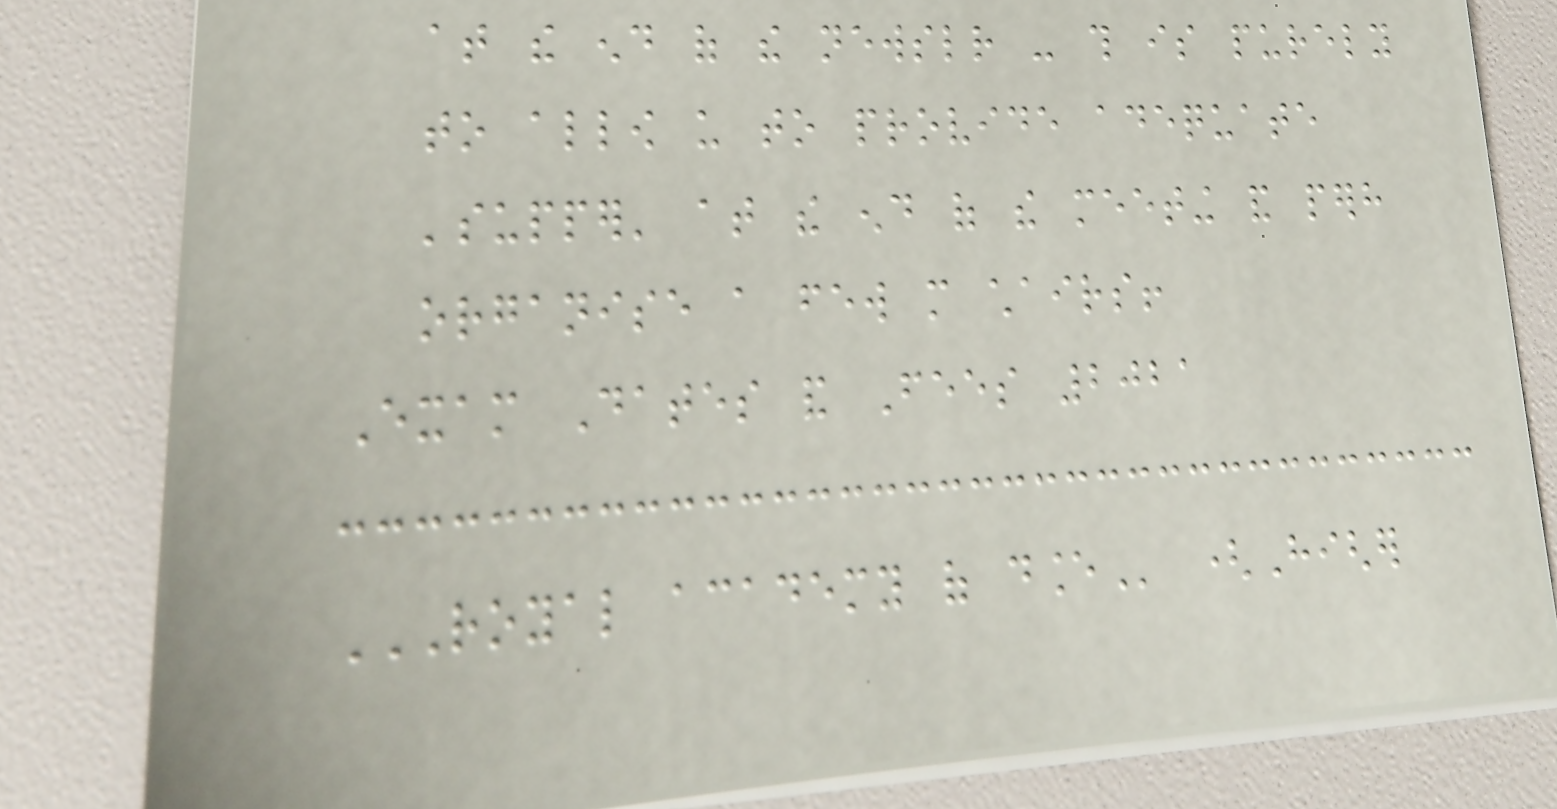at the end of the newsletter - this is purely
to allow us to provide adequate
'supper' at the end of the meeting and perhaps
organise a few more chairs!
Exam Dates and Fees 2021
ROYAL ACADEMY OF DANCE (Higher
